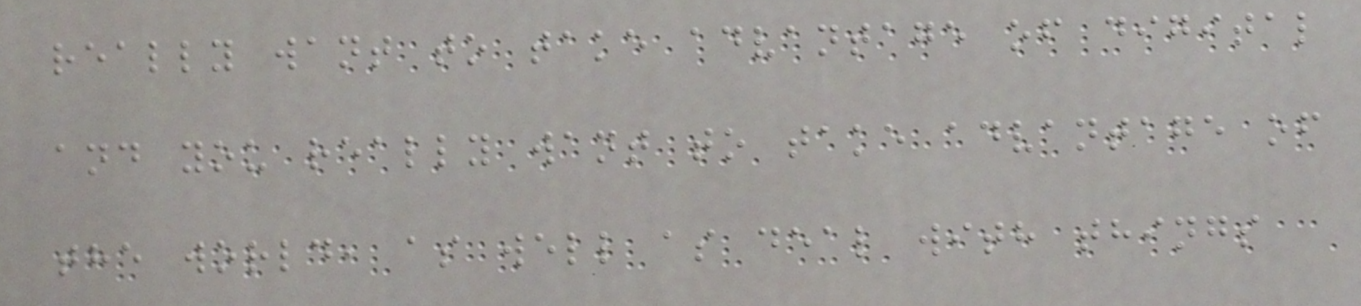really want to take advantage of digital
and you really want to take advantage of
the world, as well as deal with things
